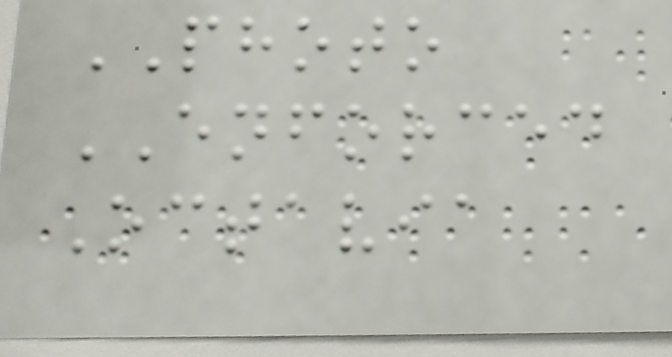PHOTO
ENFORCED
Octavia
